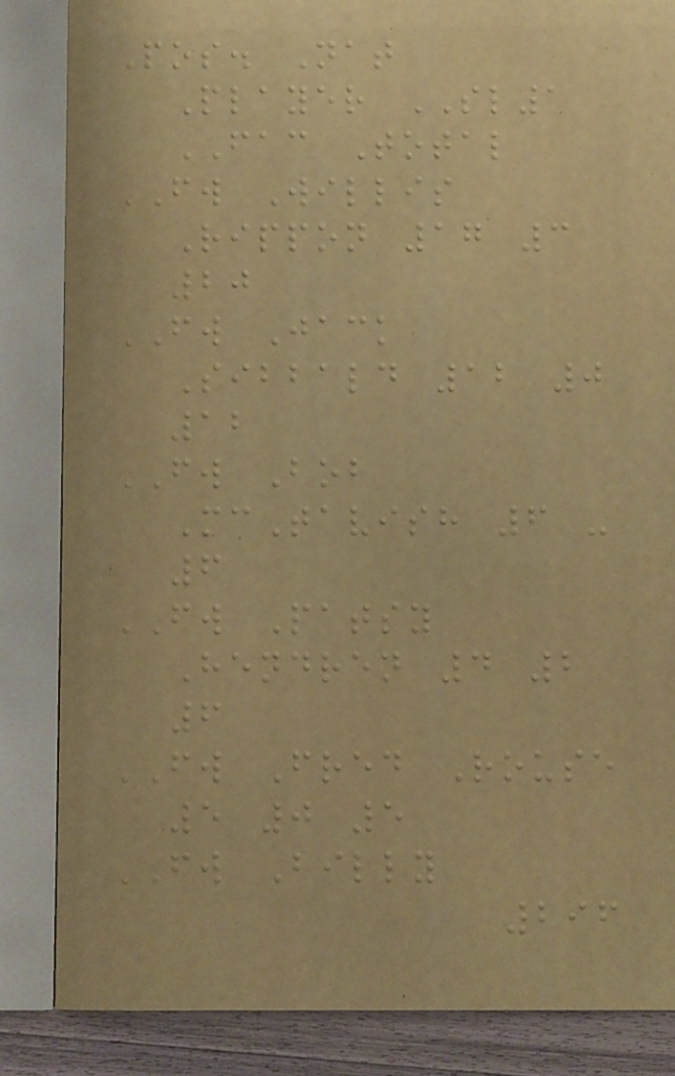Pos. Nat
Player SL1
FAC Total
FW Willis
Rippon 17 3
20
FW Jack
Sibbald 12 0
12
FW Bob
McTavish 6 -
6
FW Patsy
Hendren 4 2
6
FW Fred Rouse
5 0 5
FW Billy
296
